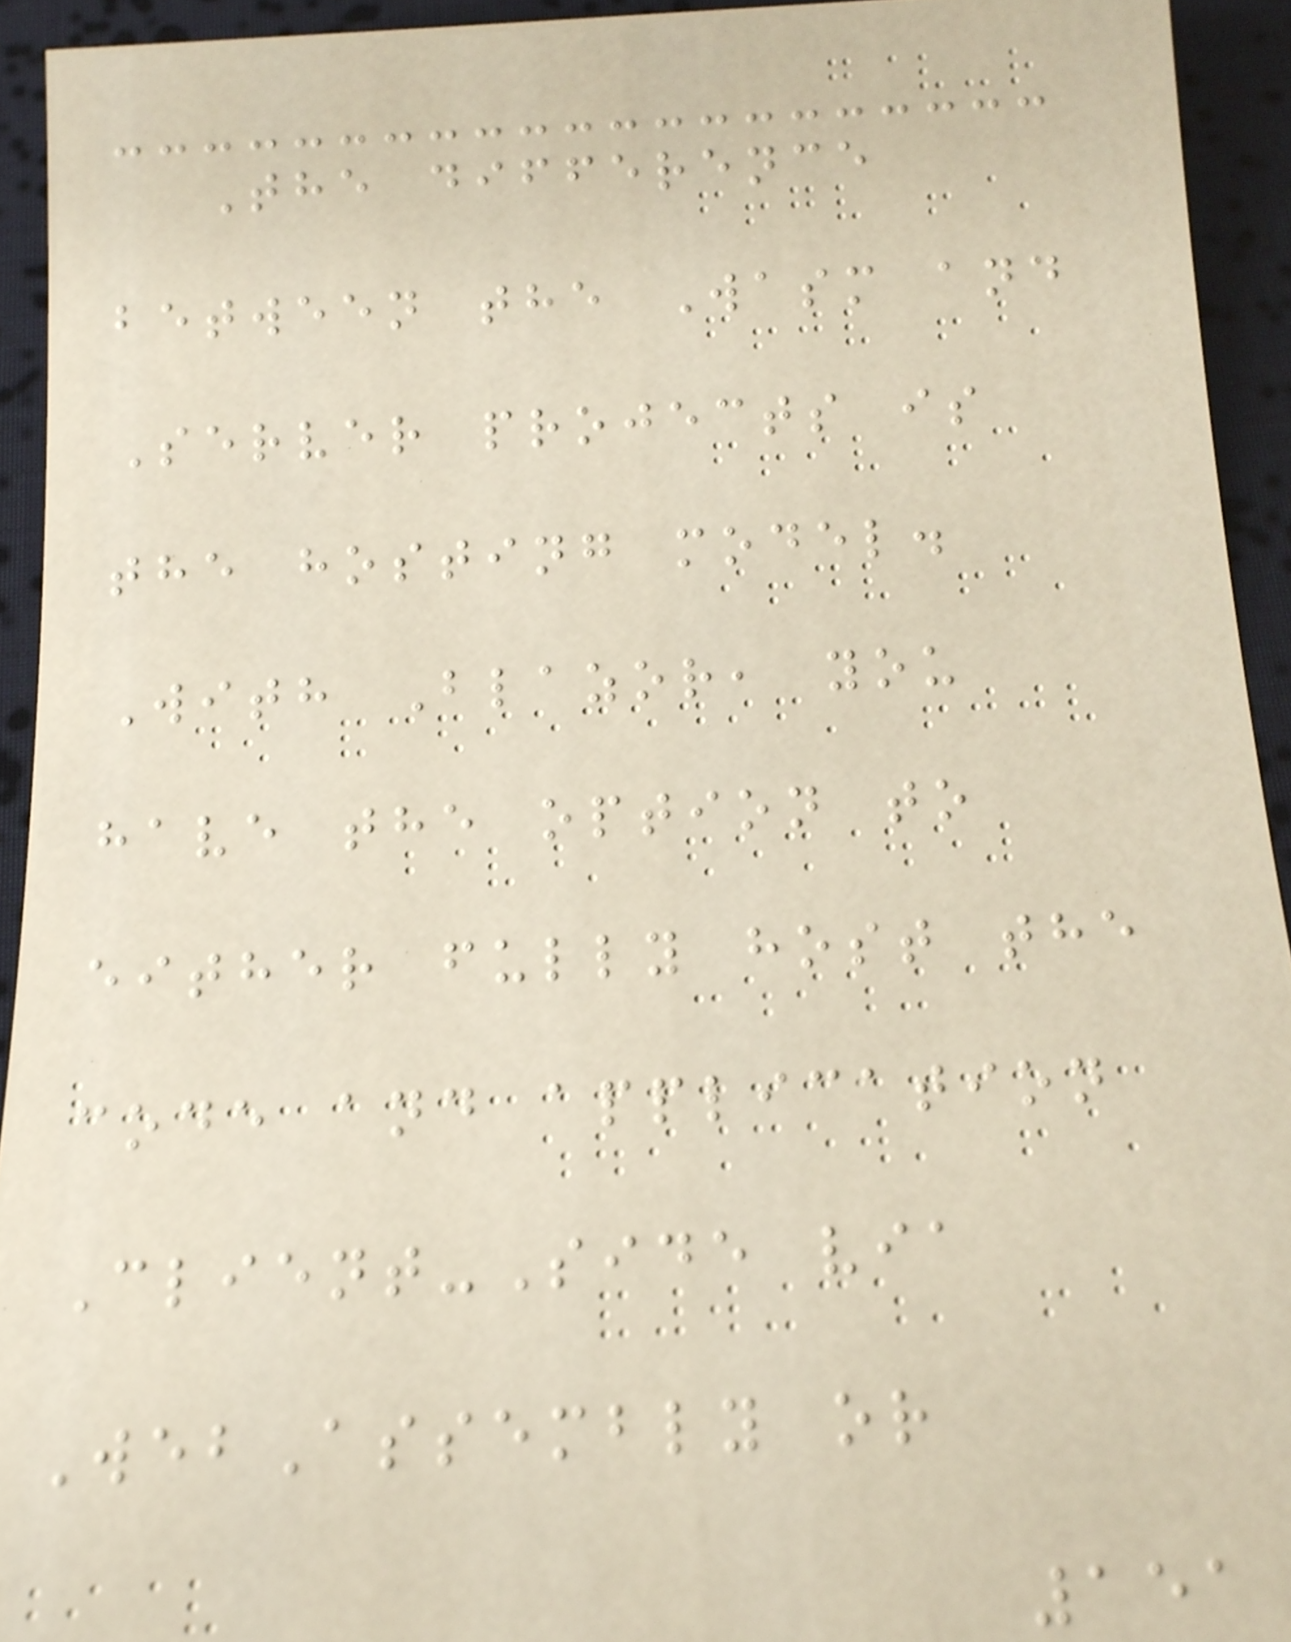The difference
between the Wasm and
Server projects is
the hosting model.
With Blazor, you
have the option to
either fully host the
code and application
Client-Side via
WebAssembly or
151
